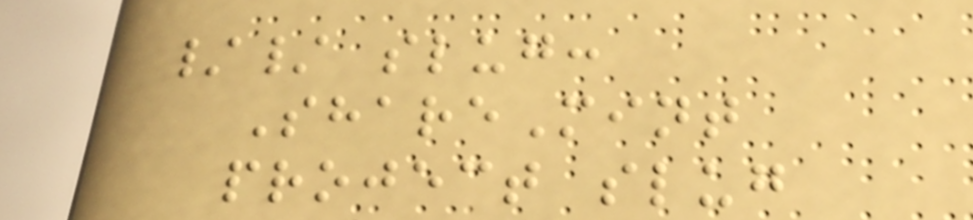// slug:
ShareMint
project slug
